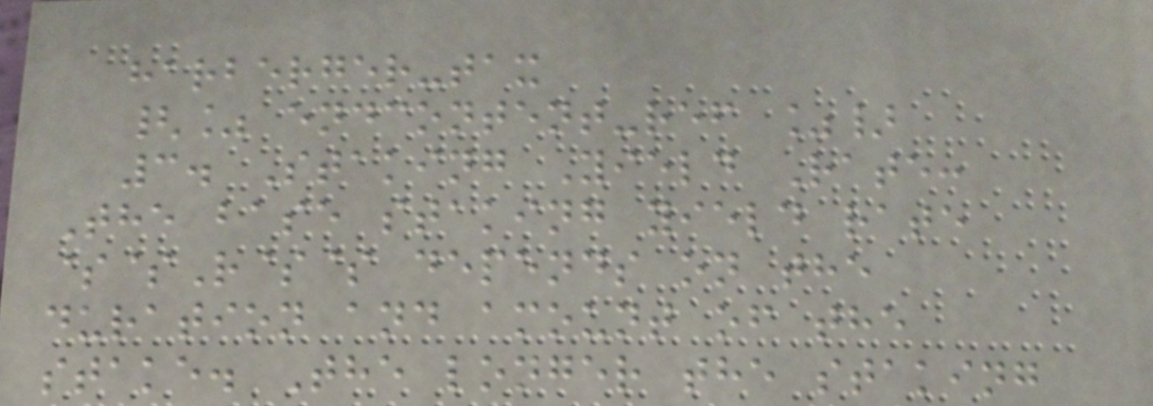harberger-tax
{% endcontent-ref %}
3. Staking Yield Rate:
The base staking yield rate
$$R$$ depends on the
duration and amount of the
stake. The longer the staking
